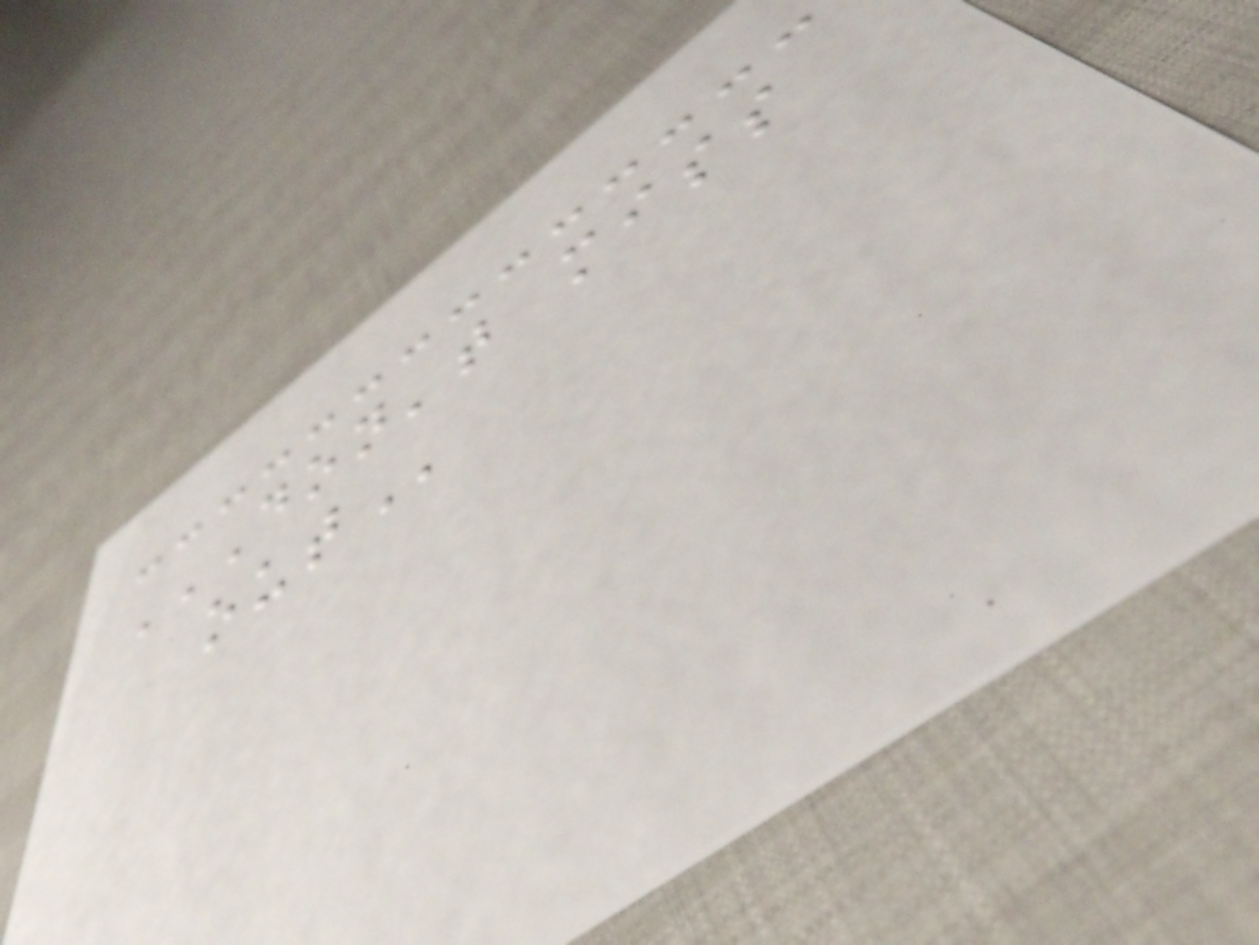DON'T MISS
OUT
